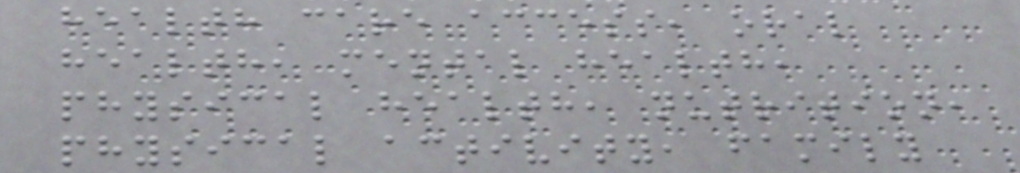health care access, oral
health, mental health,
physical health, nutrition,
physical activity, family
